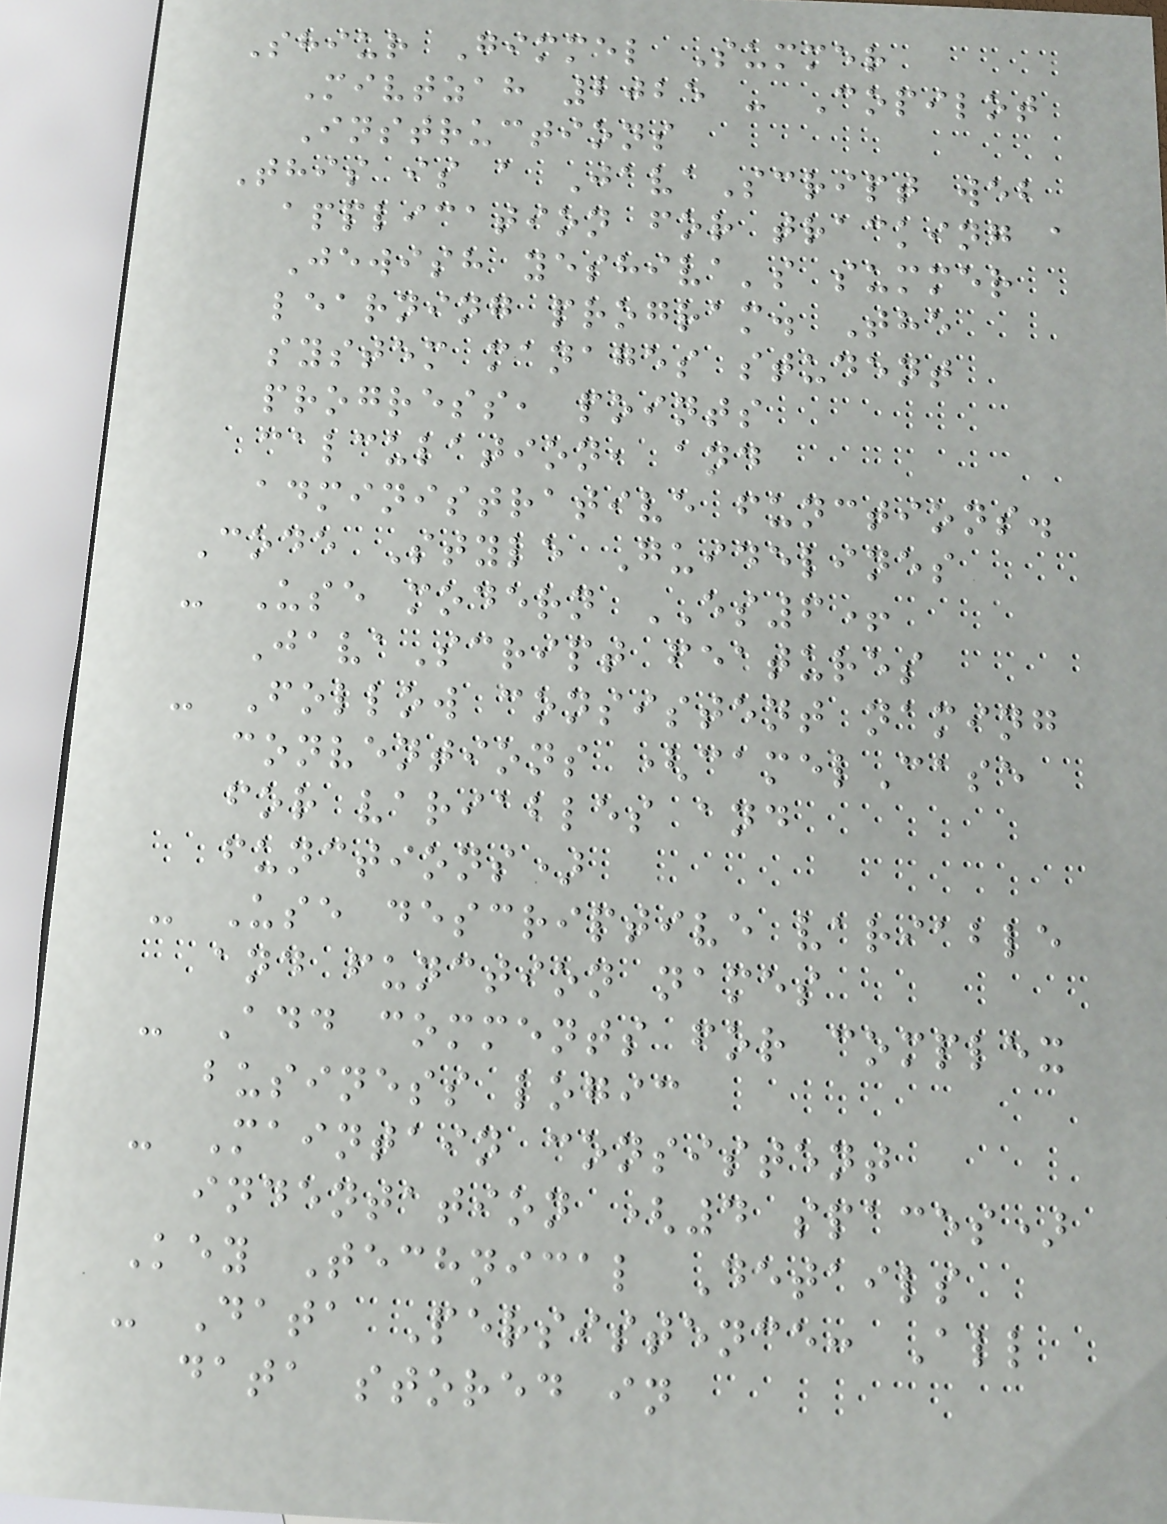Shiur Gimmel Summer
Mivtzah 2025 - Copilot
Instructions
This is a JavaScript web
application for tracking a
Jewish yeshiva's summer
learning program. The
system manages student
progress, points
calculation, and
administrative functions.
Code Style Guidelines
- Use modern ES6+
JavaScript features
- Follow consistent naming
conventions (camelCase
for variables and
functions)
- Use descriptive variable
and function names
- Add comments for complex
business logic
- Maintain consistent
indentation (4 spaces)
Key Technical Details
- Data Persistence: All
data stored in
